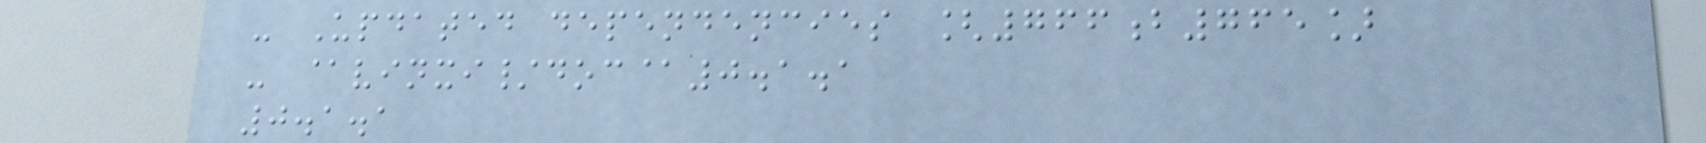- Updated dependencies [766b765]
- @vinxi/doc@0.1.1
0.1.1
